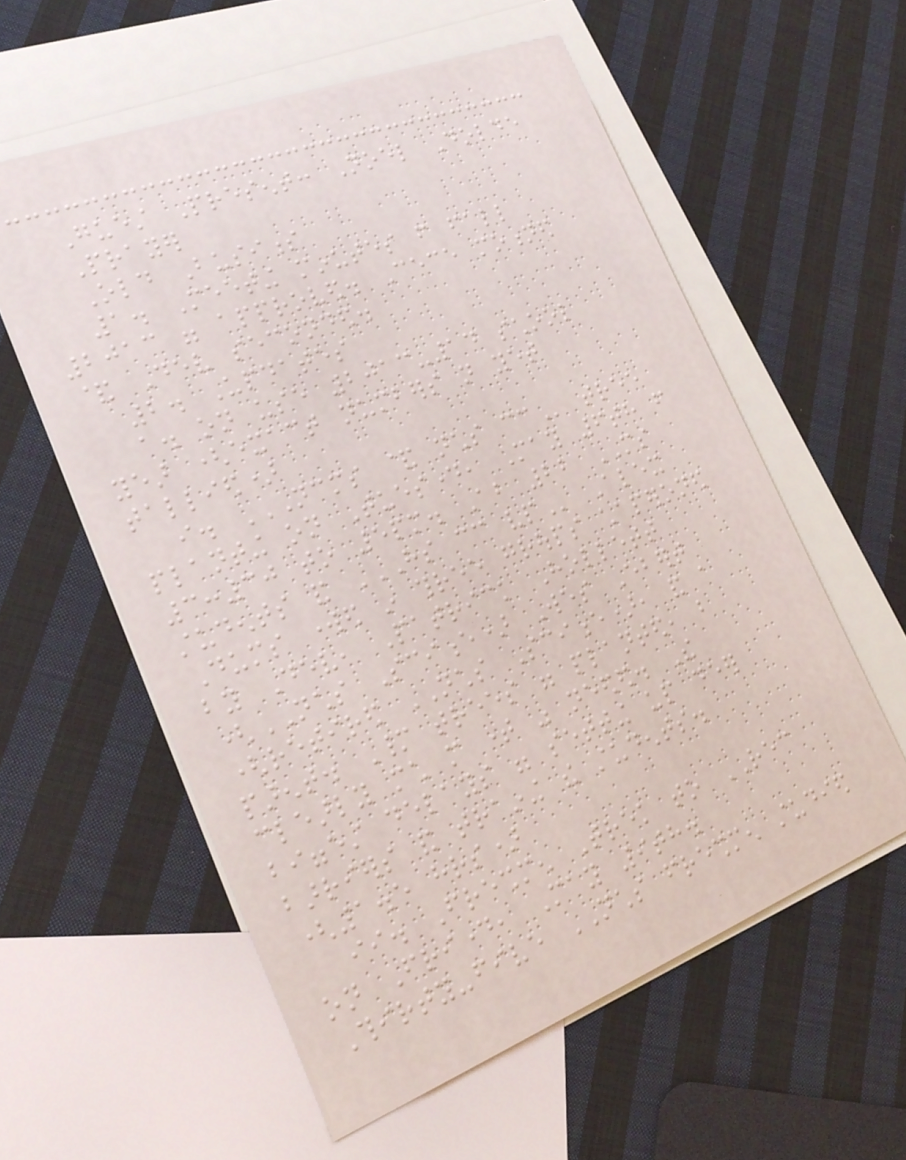Guest Present: Noel Dolde
Prayer
Old Business
1. Meeting minutes from fall
2013 were approved. Cece motioned
& Dev seconded.
2. Updates
a. on use 2013-14 school
year (exact numbers not yet
tallied)
i. NCMS & NCHS CC tree
planting on Tuesday, May 6th from
3:30 to 5pm. About 22 MS
students and HS CC VP Alex
Dums worked in three groups chaperoned
by Dev, Patrick Hollett
(NCHS Science) Wes Ebert
(retired NCHS Science), and a
parent. Many trees were planted, but
clearly much more time was needed. The
biggest delays were setting up deer
barriers and training the students.
(1.5 hrs)
ii. Freshmen Trek to REC
on Friday, May 9th.
Thirty-five NCHS freshmen studied
